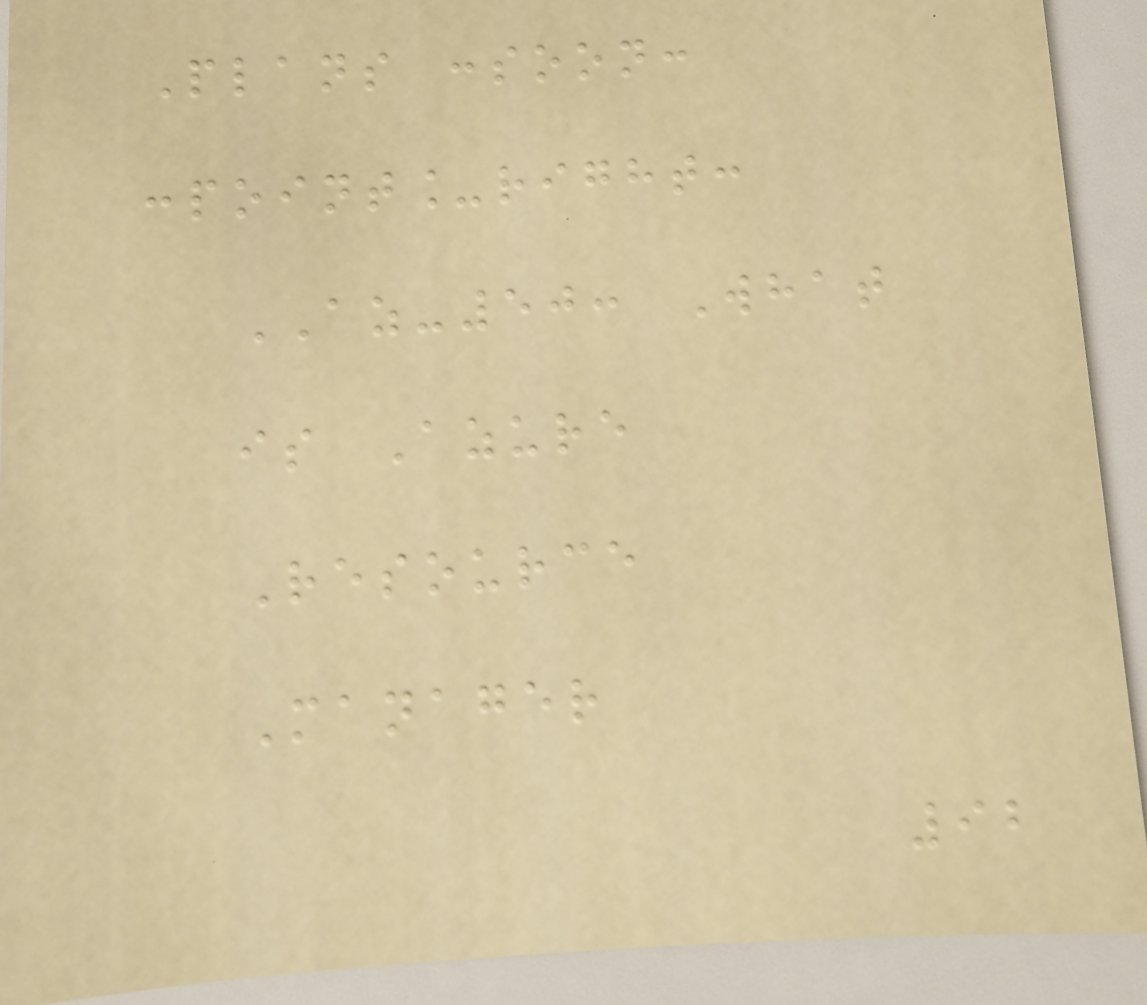Plans :soon:
:point_right:
AZ-50: What
is Azure
Resource
Manager
92
